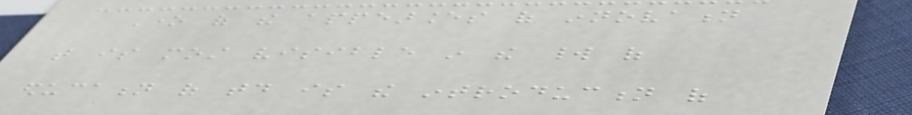One of the appearances of innovation
that is most visible in the world of
education of today is the introduction of
